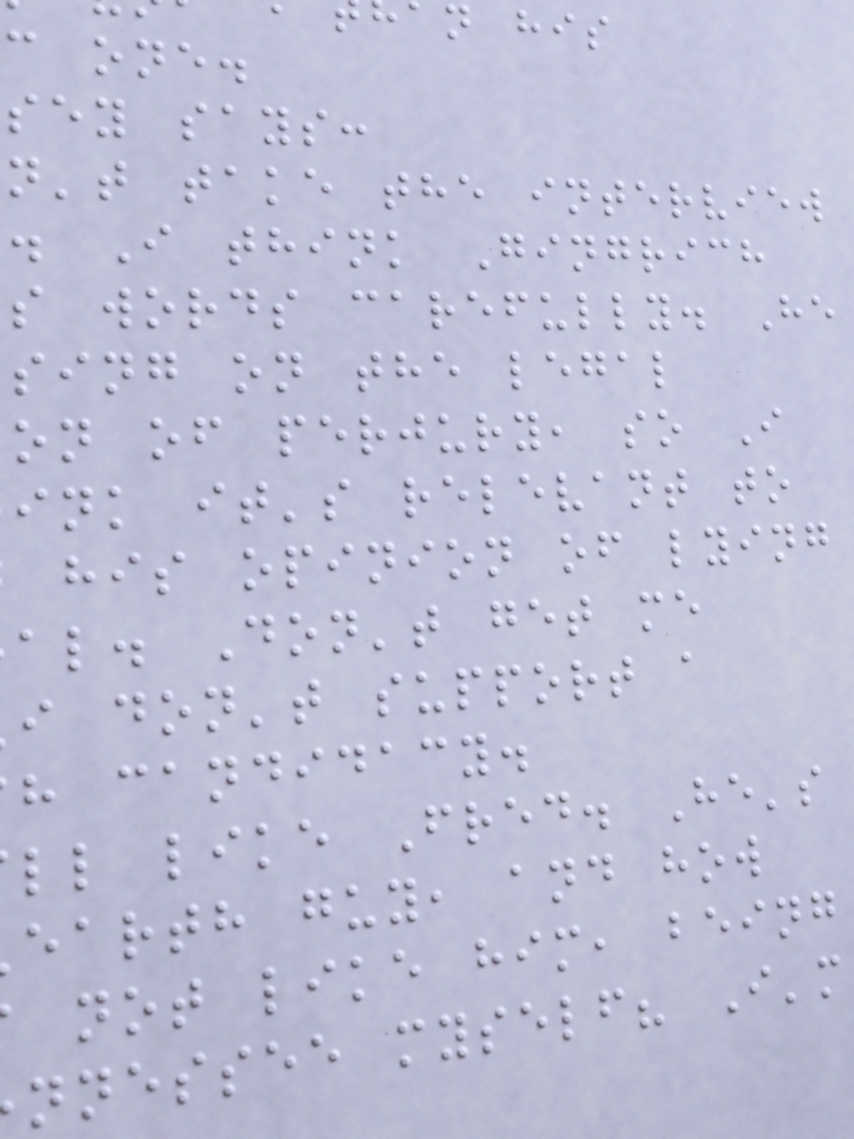c one.
sey says:
n't take the interview
. I think Gingrich
s words carefully. He
sing on the legal
on of perjury, so I
ink it's relevant to
his opinion of lying
al. Don't get me
i don't support a
h candidacy.
ll like Fred. He's
earth guy, and how
not like him, being
nnessee myself? I'm
